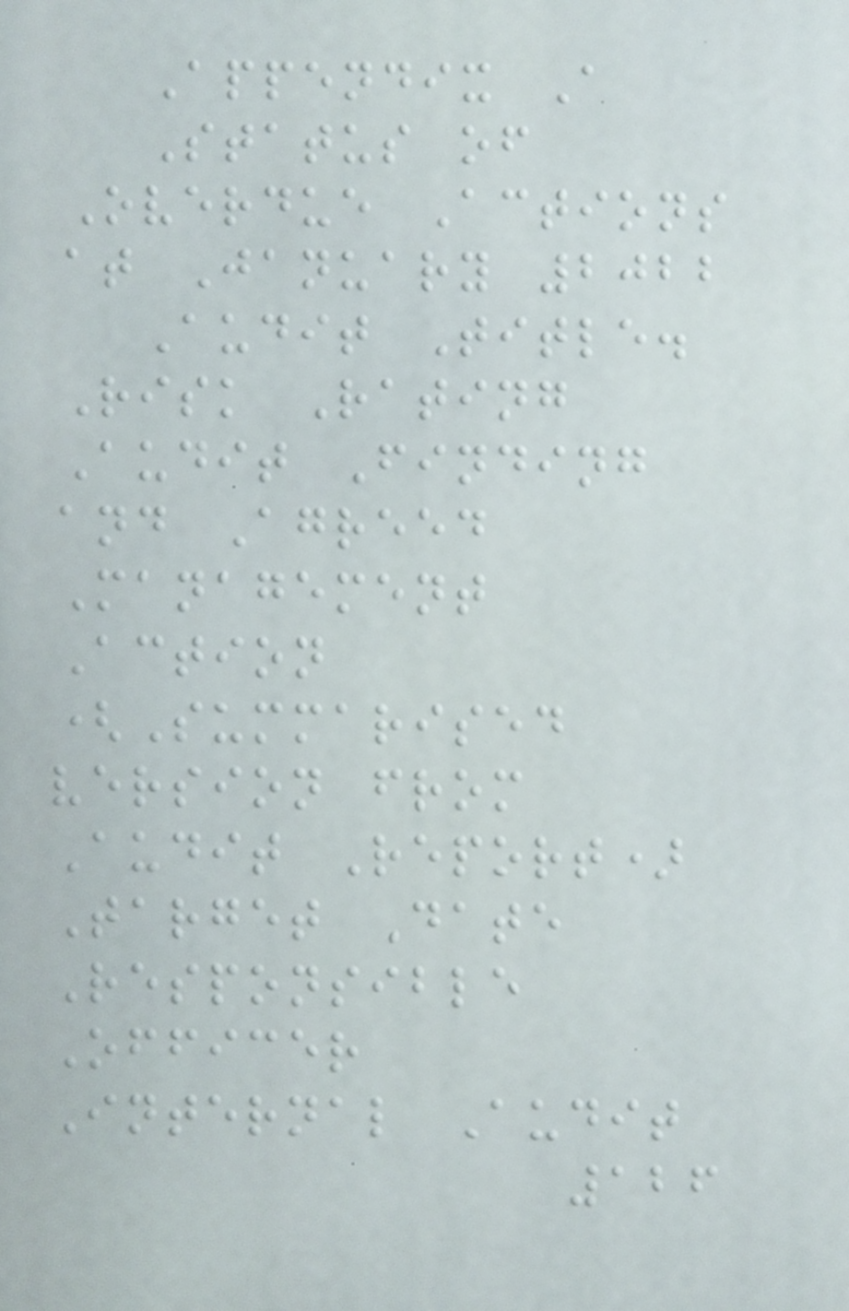Appendix A
Status of
Overdue Actions
at January 2022
Audit Title.
Risk Rating
Audit Finding
and Agreed
Management
Action
(Summarised
version from
Audit Report)
Target Date
Responsible
Officer
Internal Audit
126
